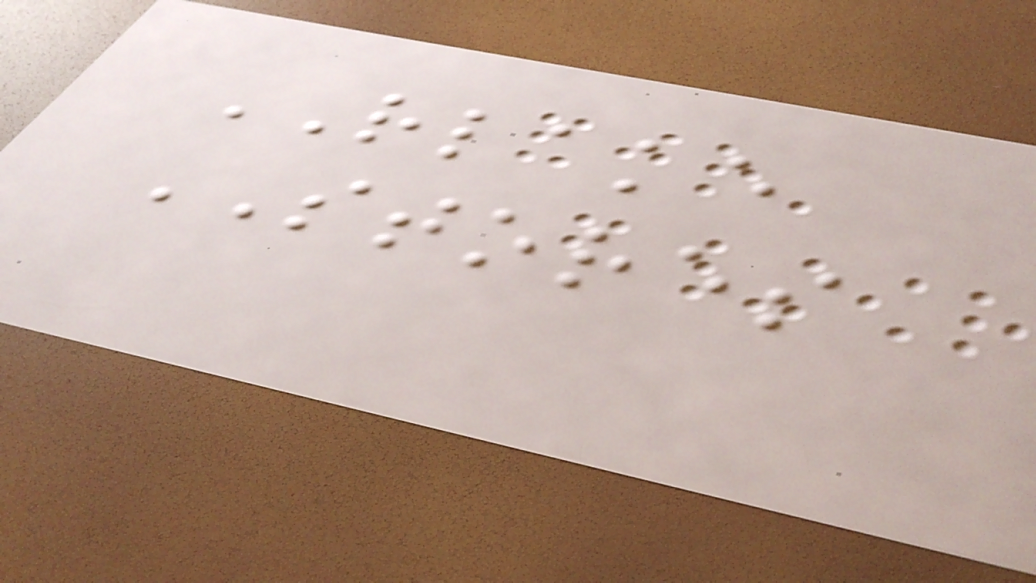RLAKE
STORES
